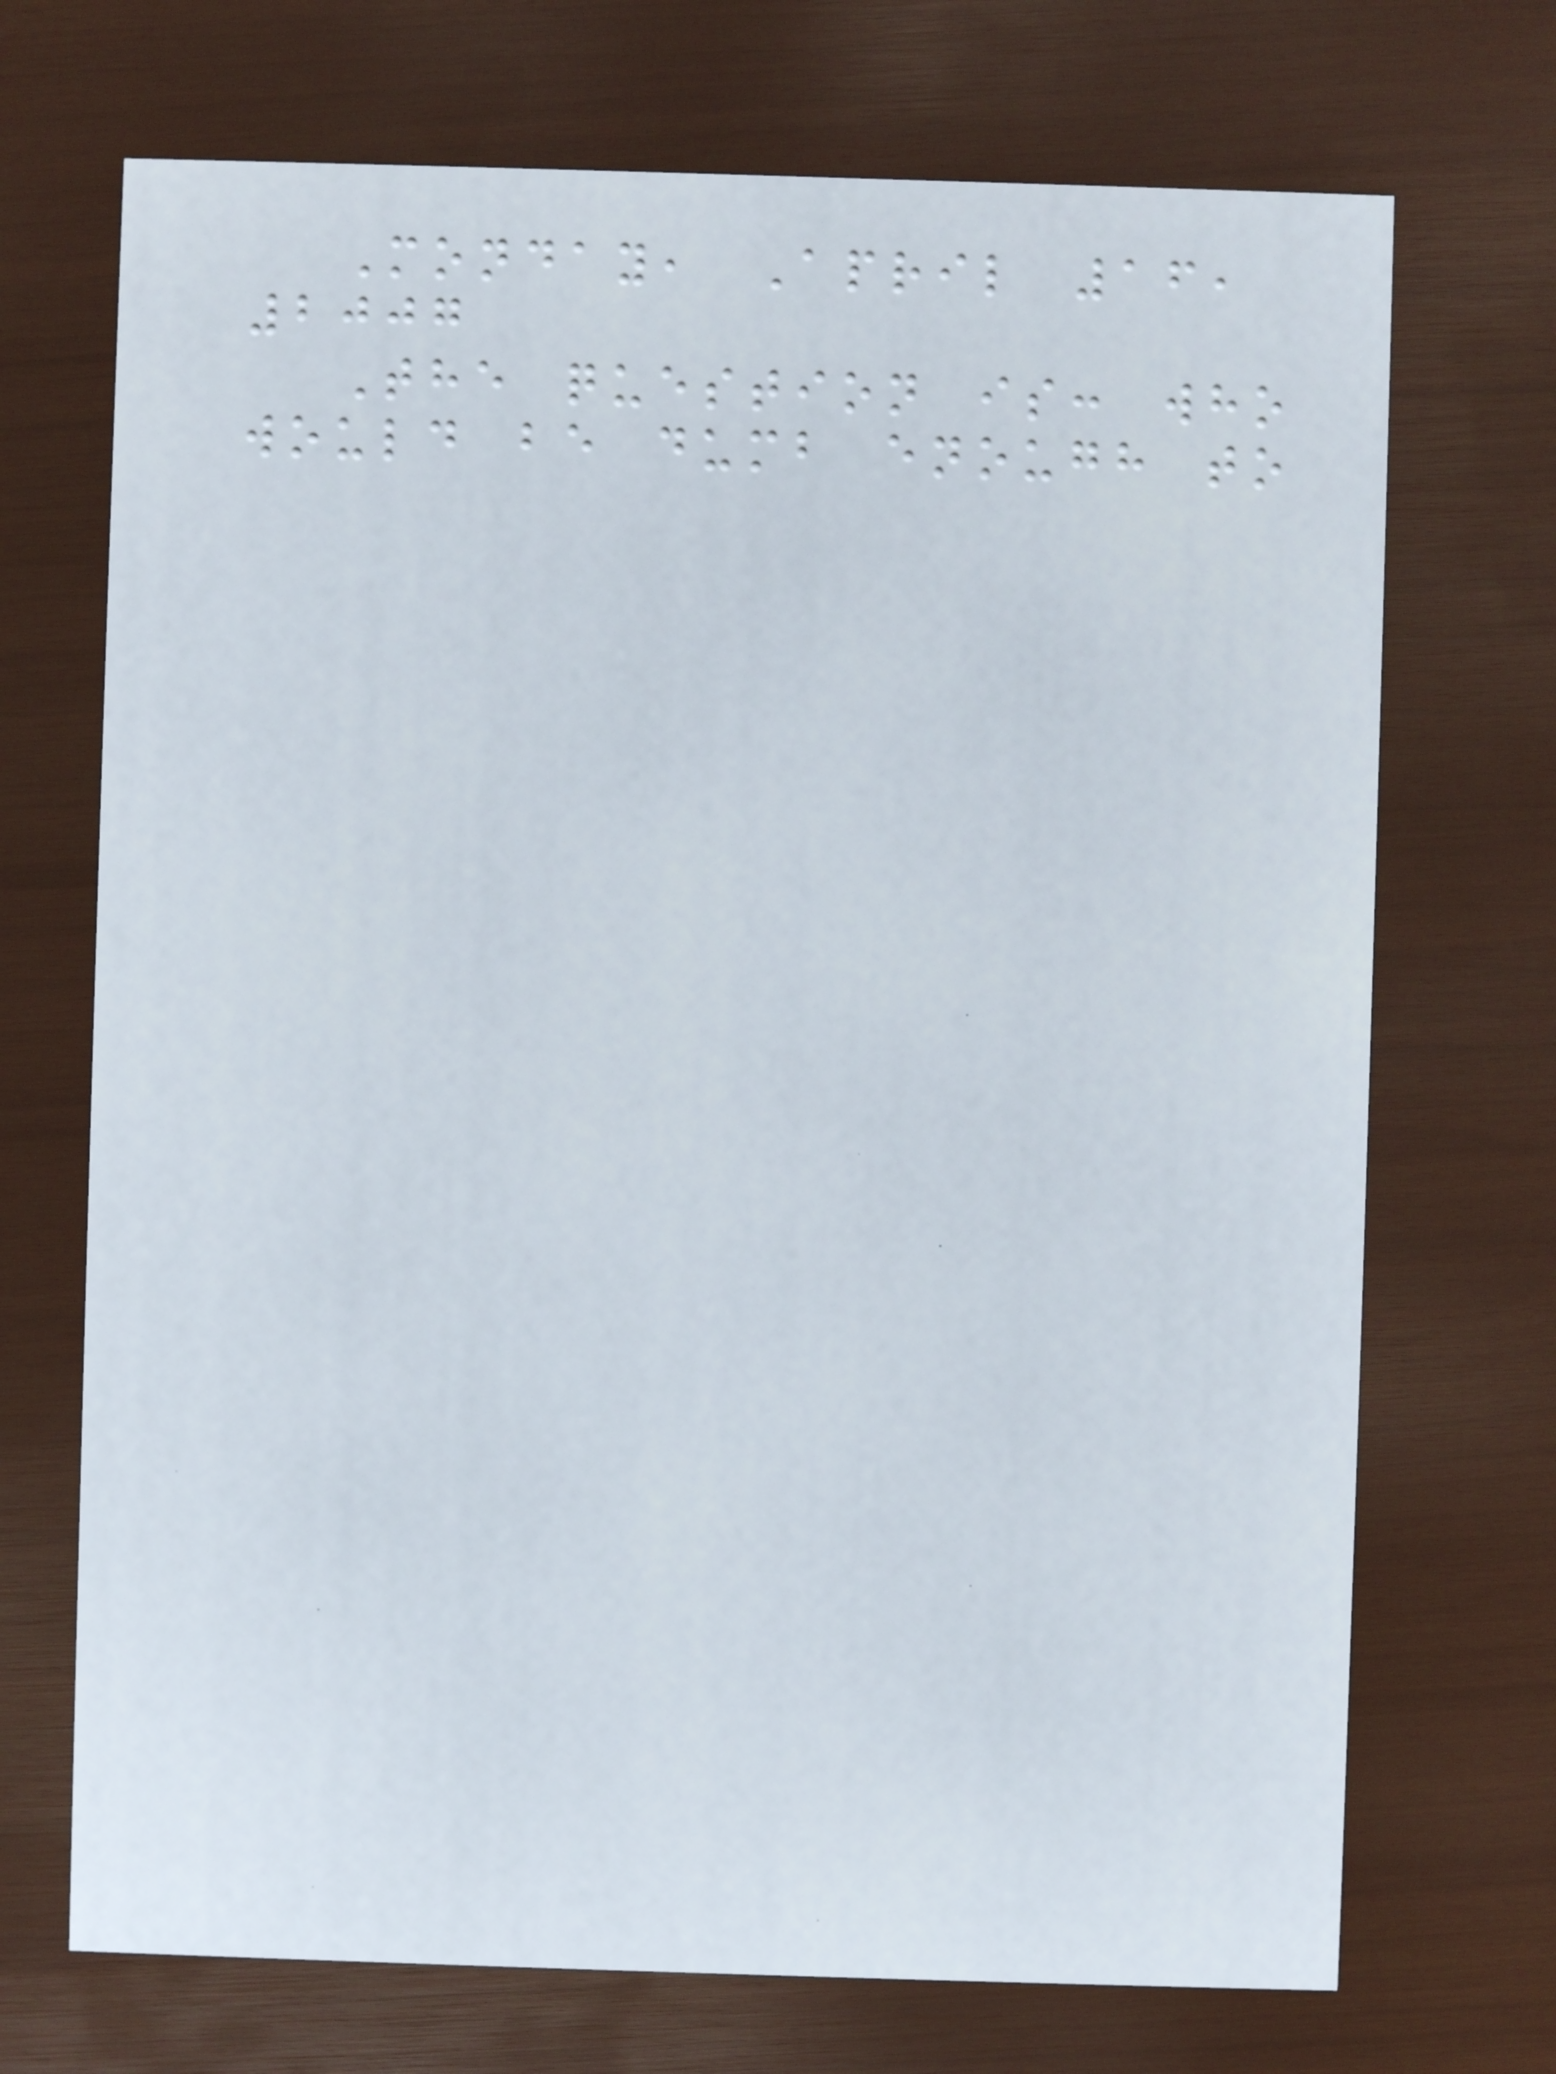Monday, April 16,
2007
The question is: who
would be dumb enough to
